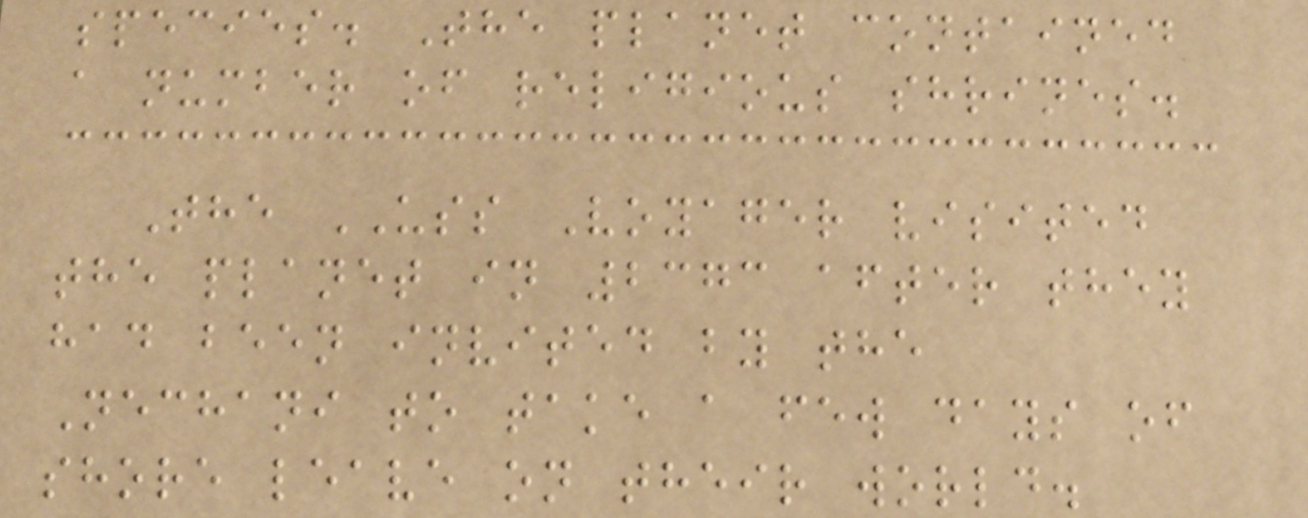species. The planet contained
a number of religious shrines.
The USS Voyager visited
the planet in 2373 after they
had been invited by the
Nechani to take a few days of
shore leave on their world.
